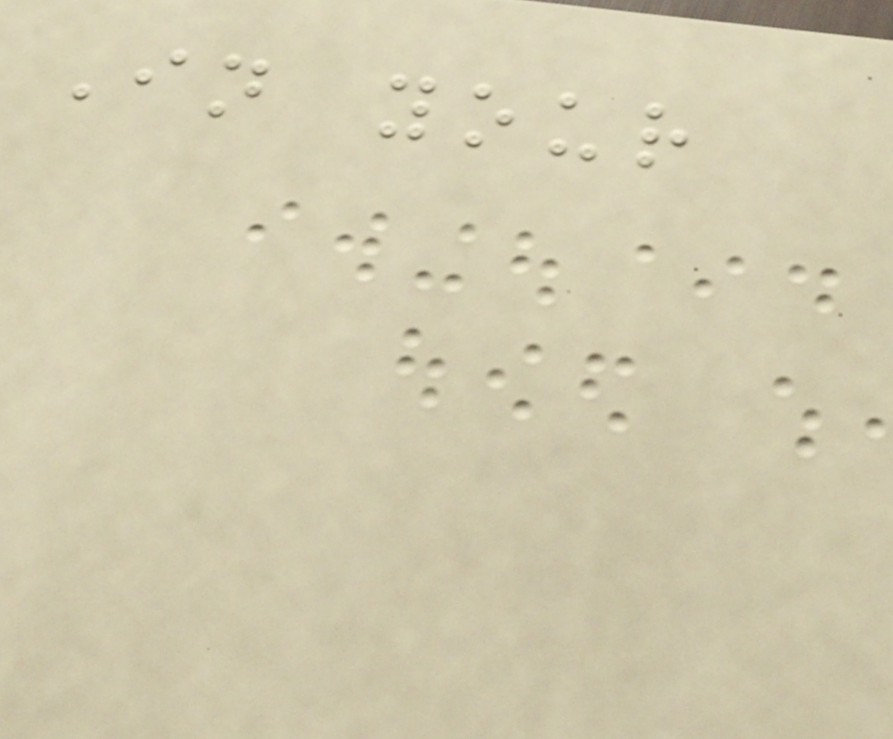In your
